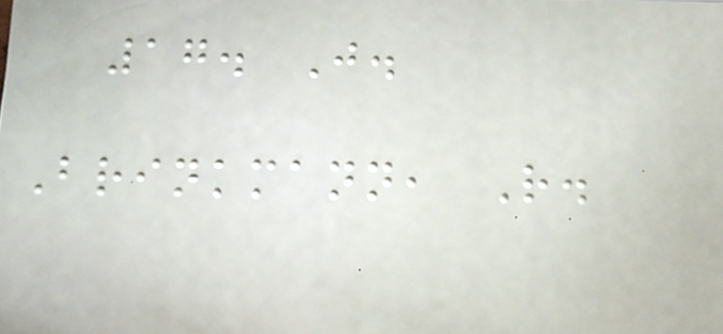17. J.
Brinkmann, R.
